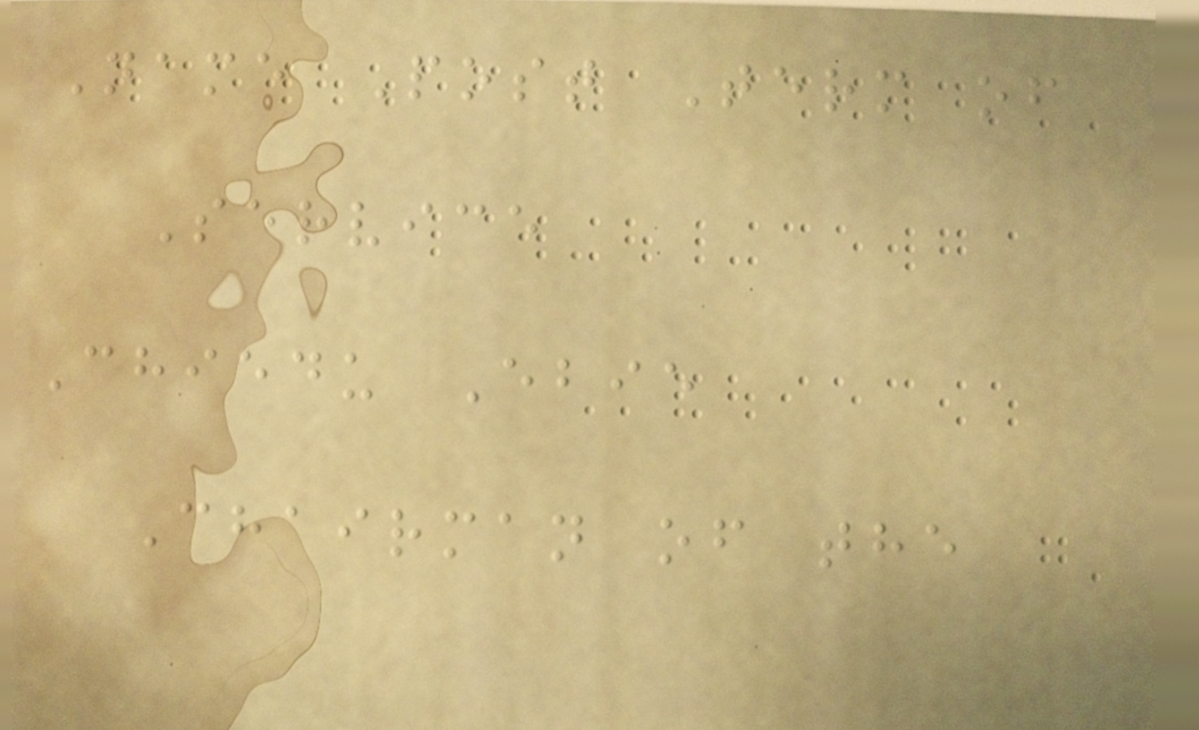Name Post Term of
Service
Chiedu Ebie
Chairman of the
